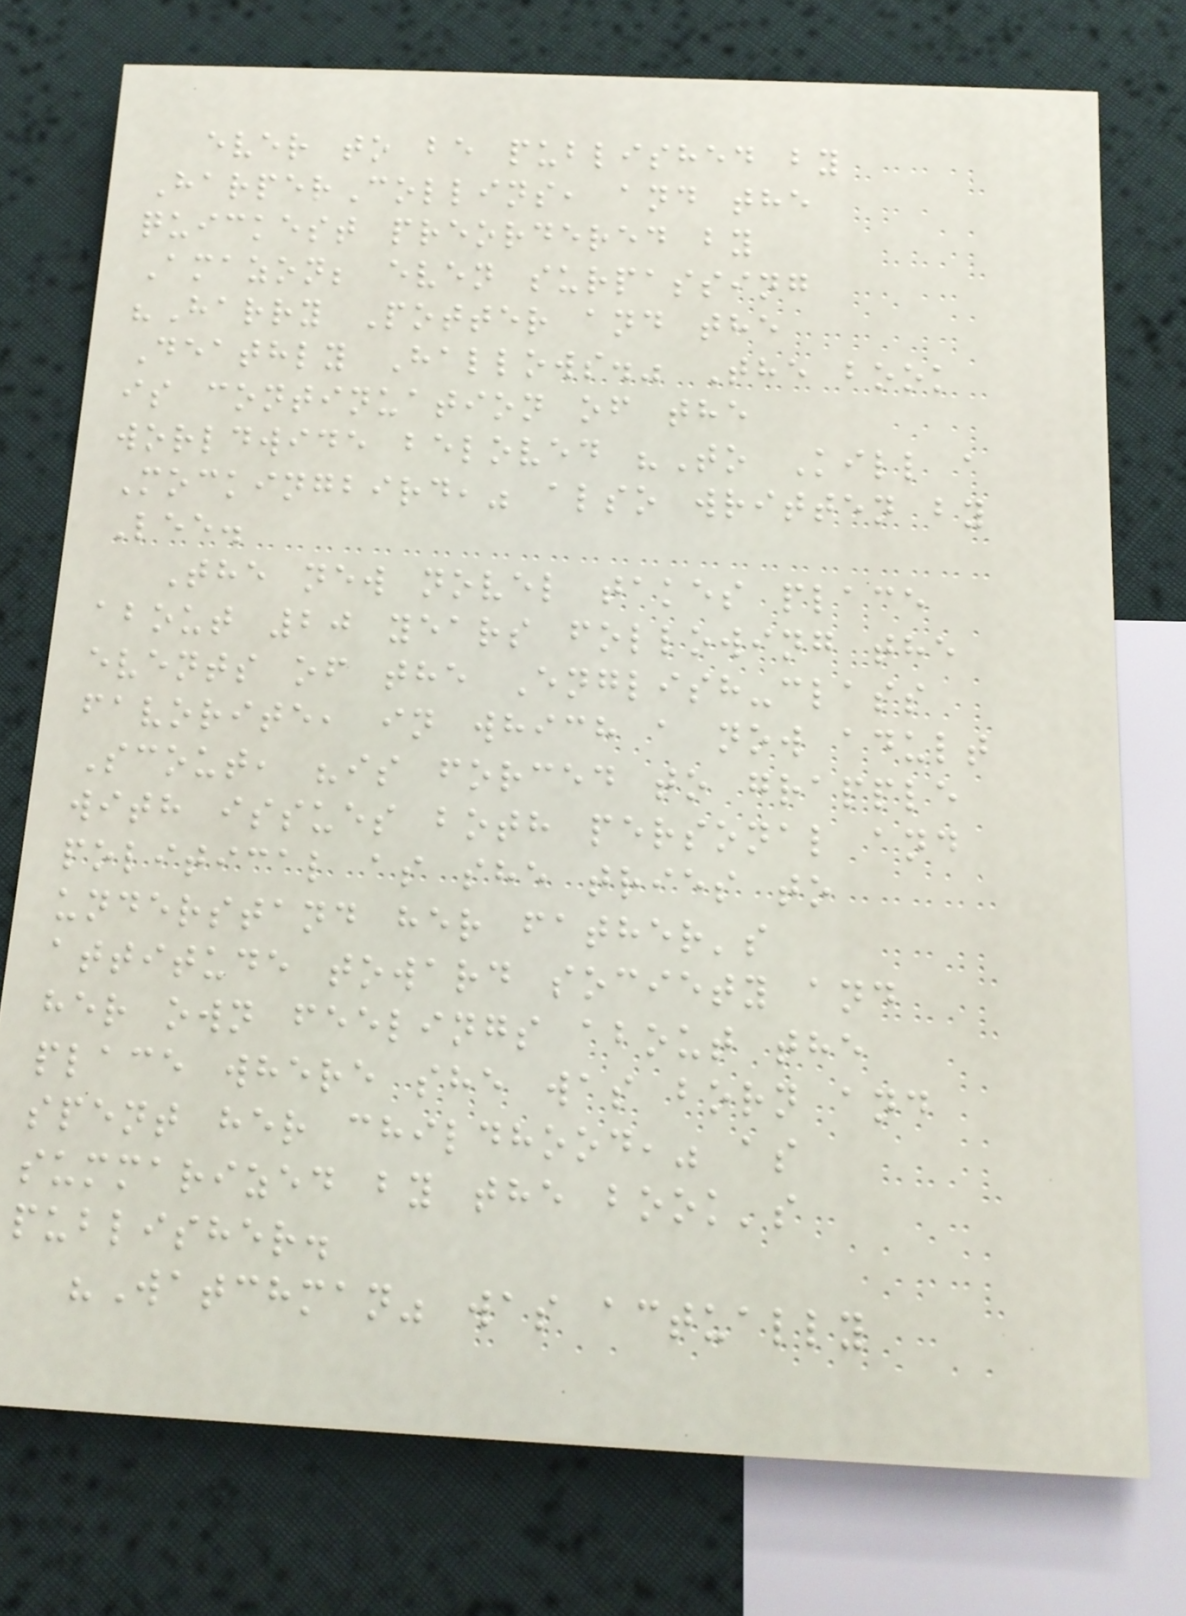ever to be published by
HarperCollins, and the
quickest preordered by
Amazon; even surpassing
"Harry Potter and the
Deathly Hallows." The book
is continuation of the
worldwide beloved "To Kill a
Mockingbird," also written by
Lee.
The new novel takes place
about 20 years following the
events of the English-class
favorite, in which a now adult
Scout, "is forced to grapple
with issues both personal and
political as she tries to
understand her father's
attitude toward society and
her own feelings about the
place where she was born and
spent her childhood," as
summarized by the book's
publisher.
"Watchman" was actually
